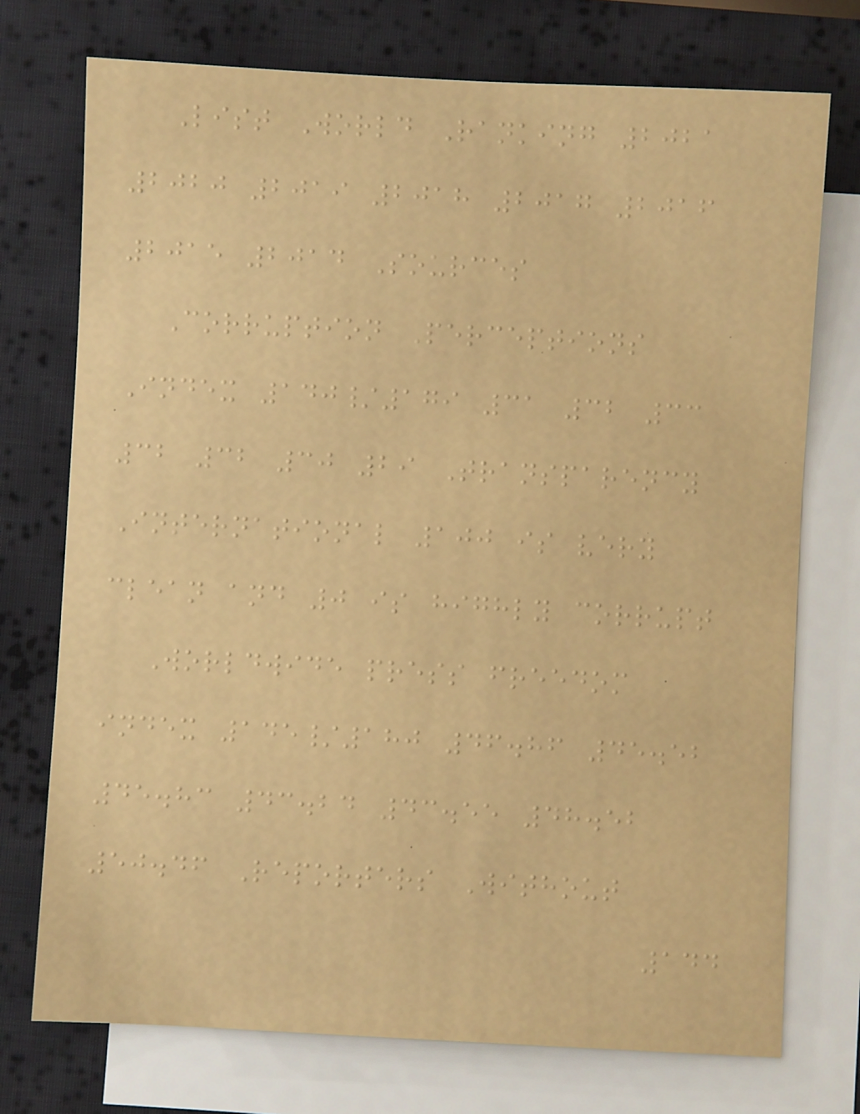List World Ranking 2021
2020 2019 2018 2017 2016
2015 2014 Sources
Corruption Perceptions
Index 140/179 31 32 33
32 32 30 29 Transparency
International 100 is very
clean and 0 is highly corrupt
Worldwide press freedom
index 145/180 46.86 45.52
45.83 43.24 43.55 48.52
50.46 Reporters Without
144
